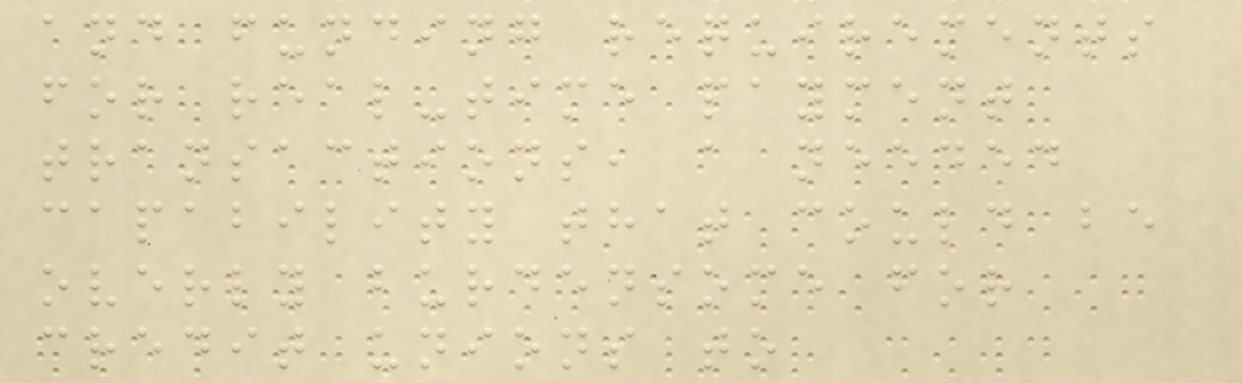and funding requirements
for real-time payment
transactions, a needed
capability that could be
overly burdensome for
credit unions to
